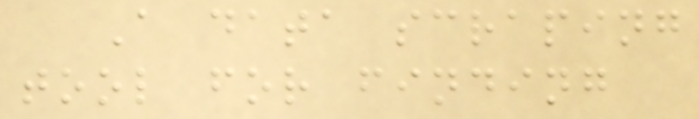A data scraping
tool for finding
